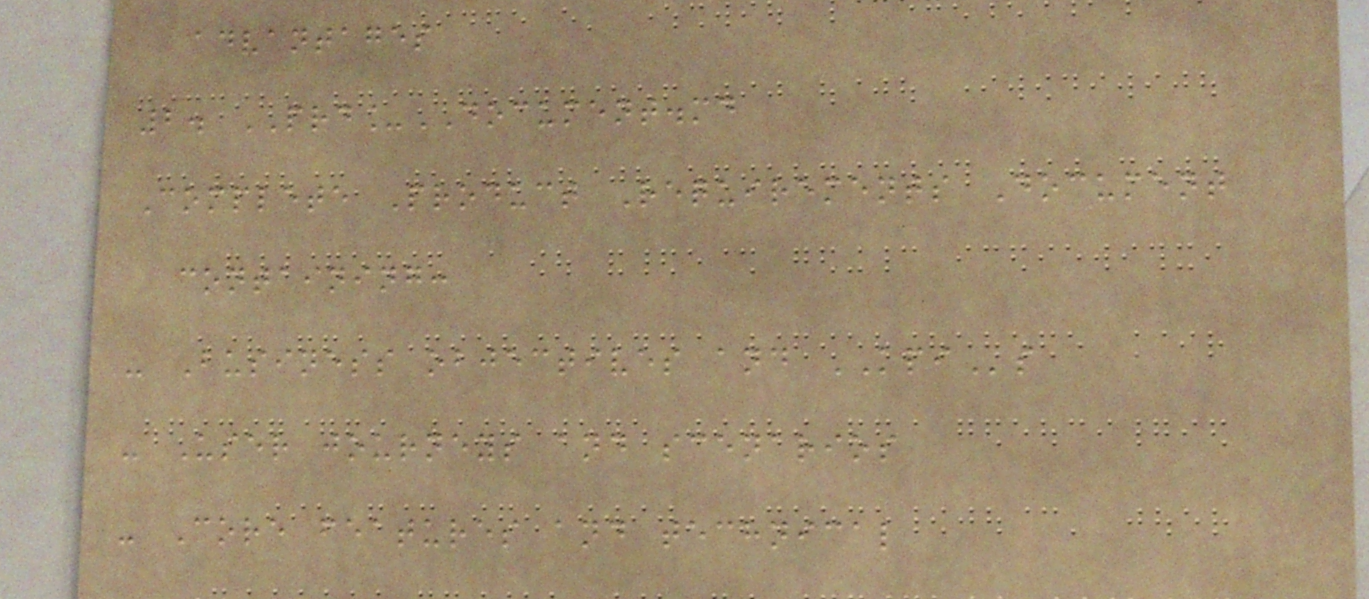advantages
2. PRD_DOCUMENT.md
Complete Product Requirements Document
containing:
- Business objectives and KPIs
- User journeys and scenarios
- Core features and technical
